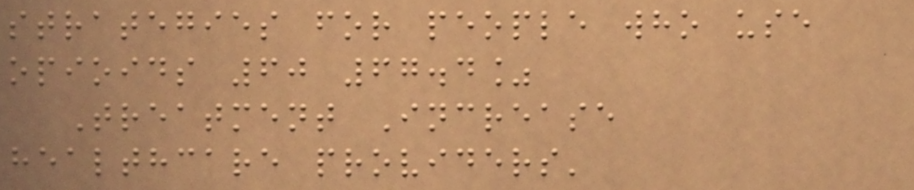strategies for people who use
opioids 60 67.4%
Treatment Increase
healthcare providers'
